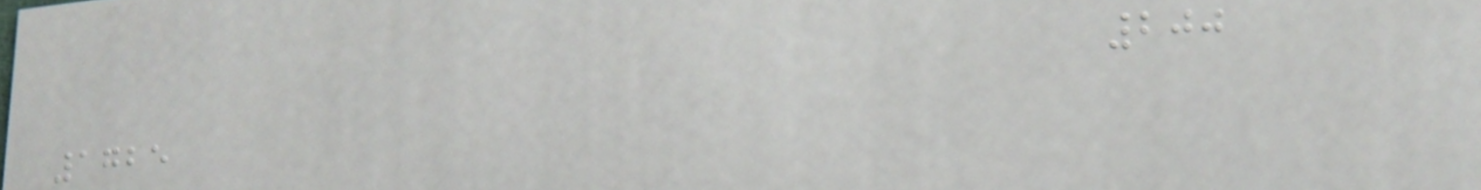200
1725
